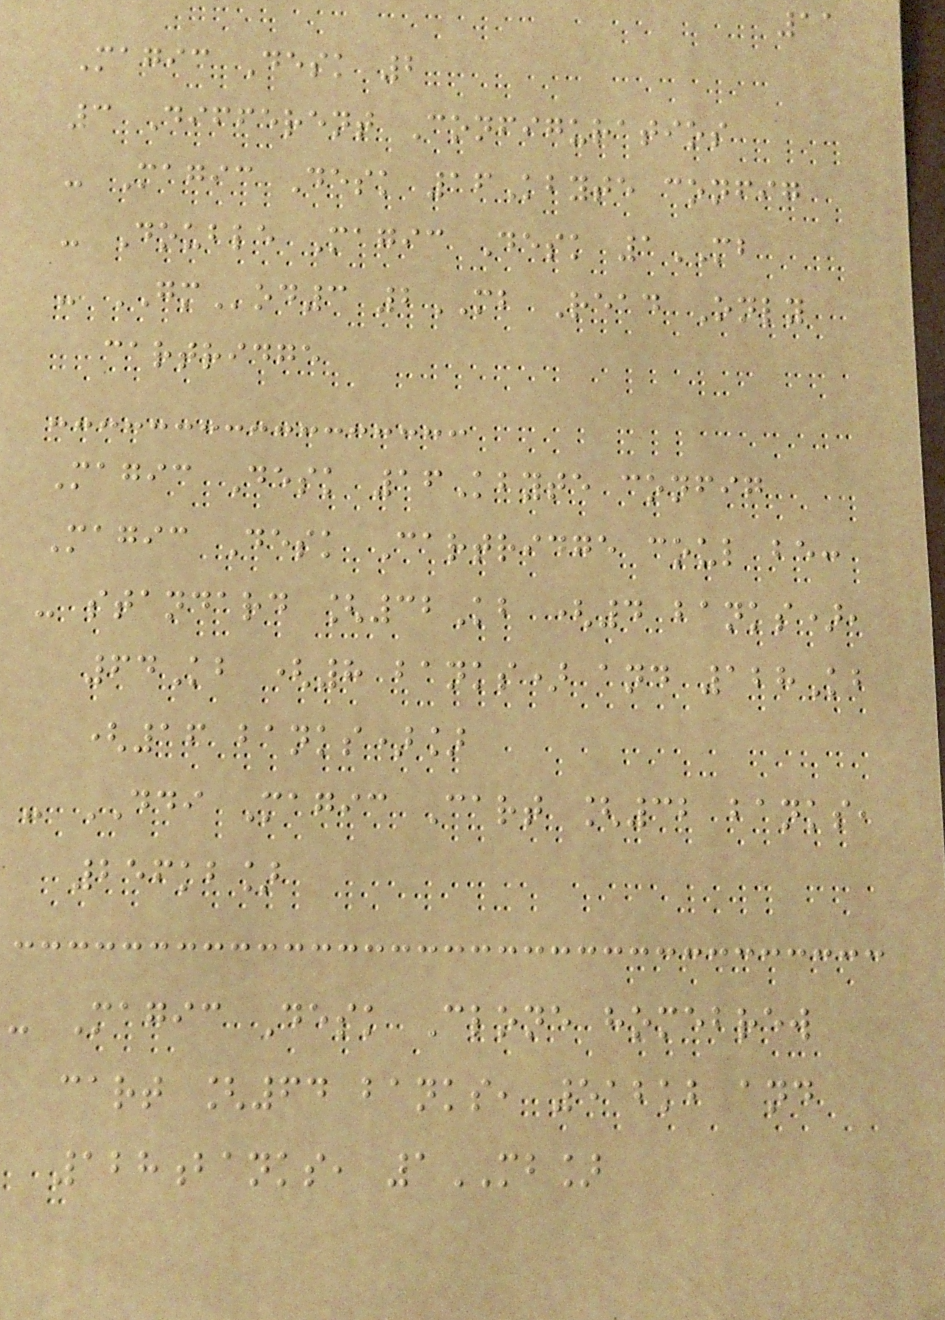11
Magic Desk 2
3 Different Configuratios
- Magic Desk 16Kbyte config
- Double Magic Desk 1MB
- GMod3 2MB Read Only
cartridge
Magic Desk 16Kbyte config
Magic Desk Cartridge coul be:
- standard [32Kb (4 banks),
64Kb (8 banks) and 128Kb
(16 banks)]
- DDI Magic Cart [32 banks,
256kb]
- Magic Desk Clone homebrew
cart [64 banks, 512kb and
128banks, 1MB]
